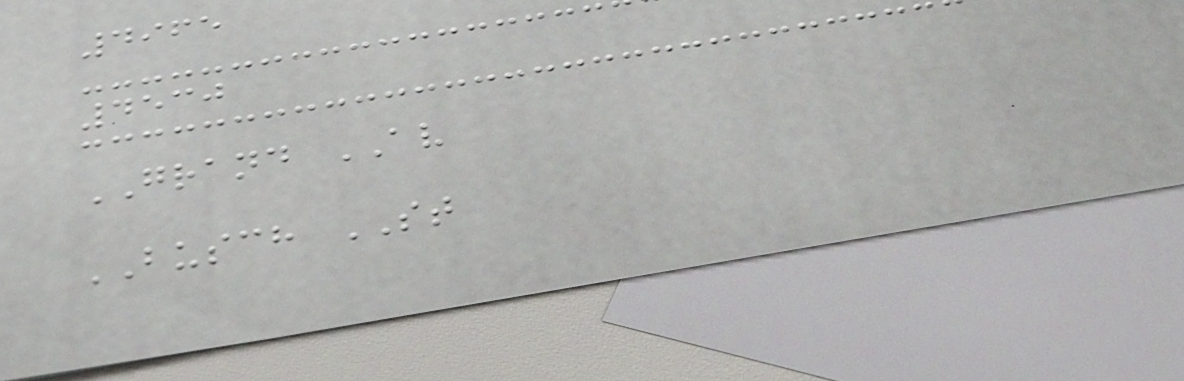4965
4530
GRAND AV
BUSCH ST
